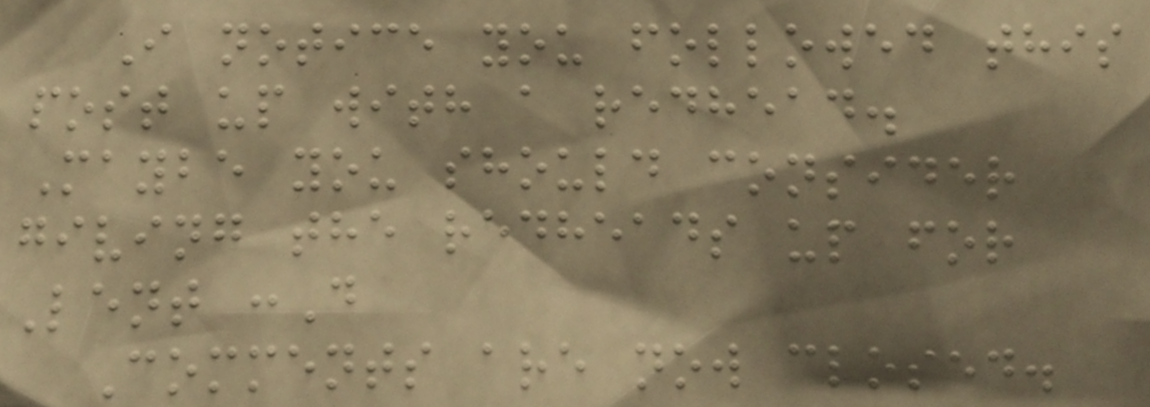I notice you followed this
post up with a redhead.
Maybe you should consider
giving the redheads up for
Lent :D
Comments are now closed.
